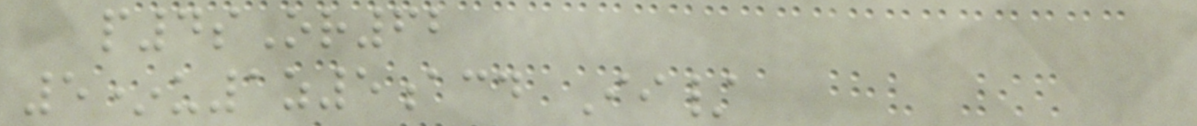p4sOr62
5*u1z5acd Ii/
